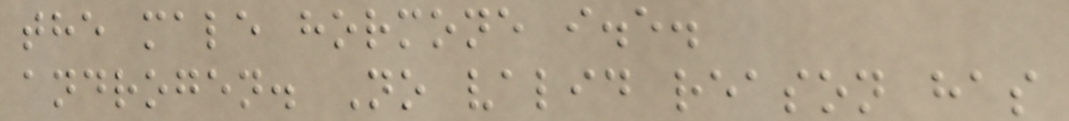the male hormone i.e.
androgen. No valid reason has
